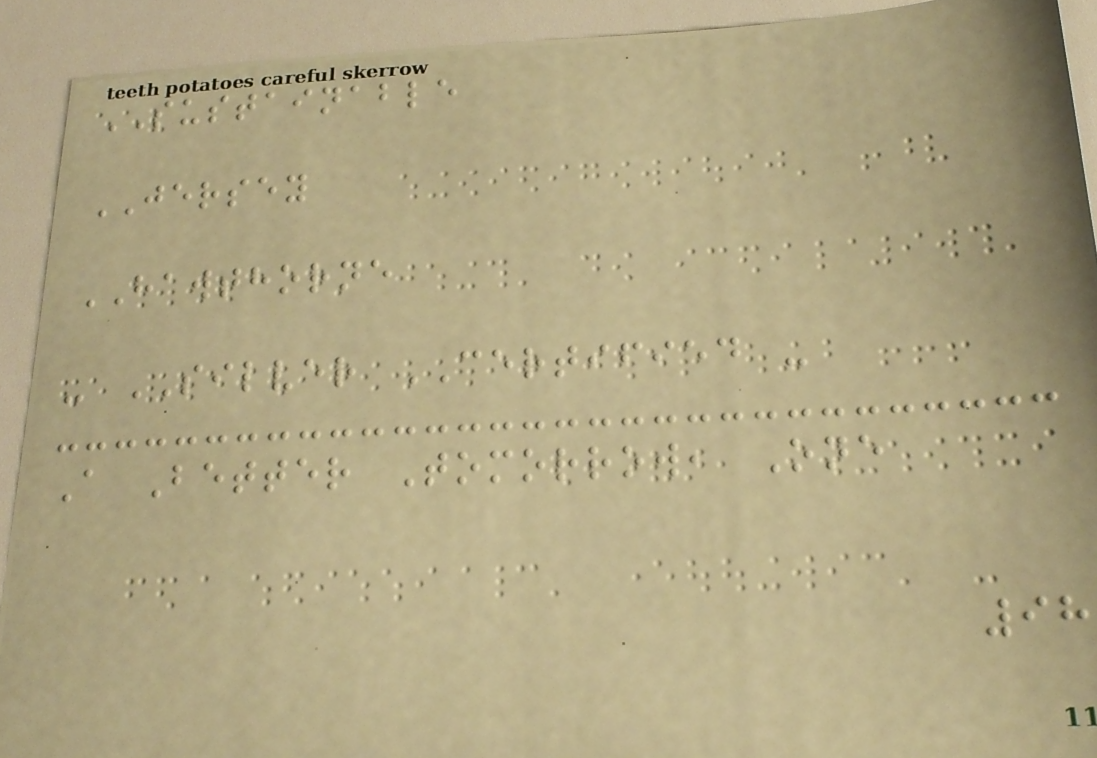SUSTAINABLE
JERSEY
HAWTHORNE
- SILVER CERTIFIED -
A Better Tomorrow, One
98
